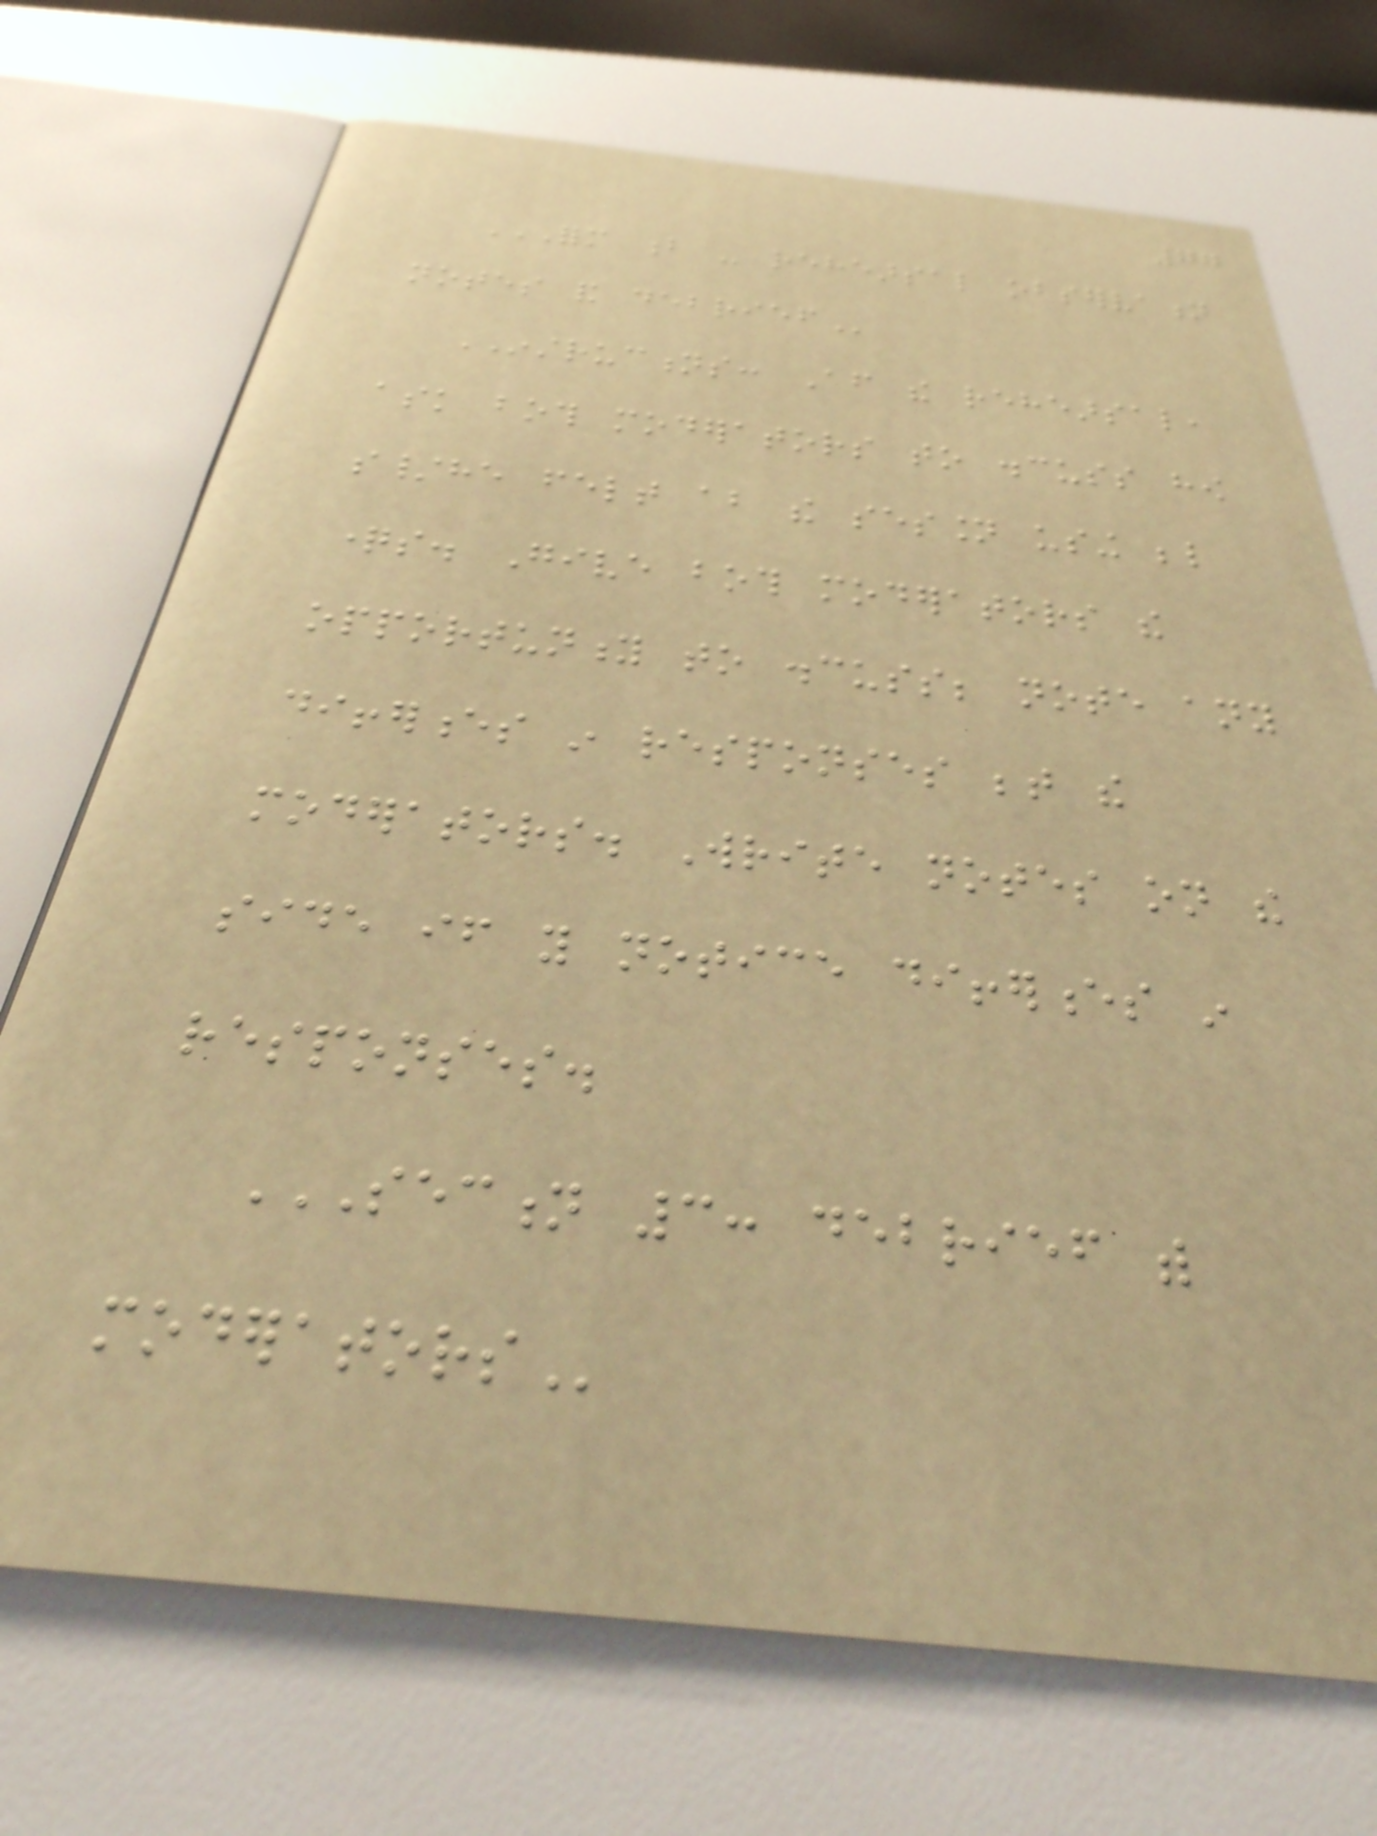77
FORM B - REHEARSAL OBSERVATION
NOTES AND DEBRIEF
INSTRUCTIONS: After the rehearsal,
ask both moderators to discuss how
s/he felt about the session using below
questions. Give both moderators the
opportunity to discuss; note any
differences in responses between the
moderators. Write notes on the
side if you notice differences in
responses.
SECTION 3: DEBRIEF WITH
MODERATORS
